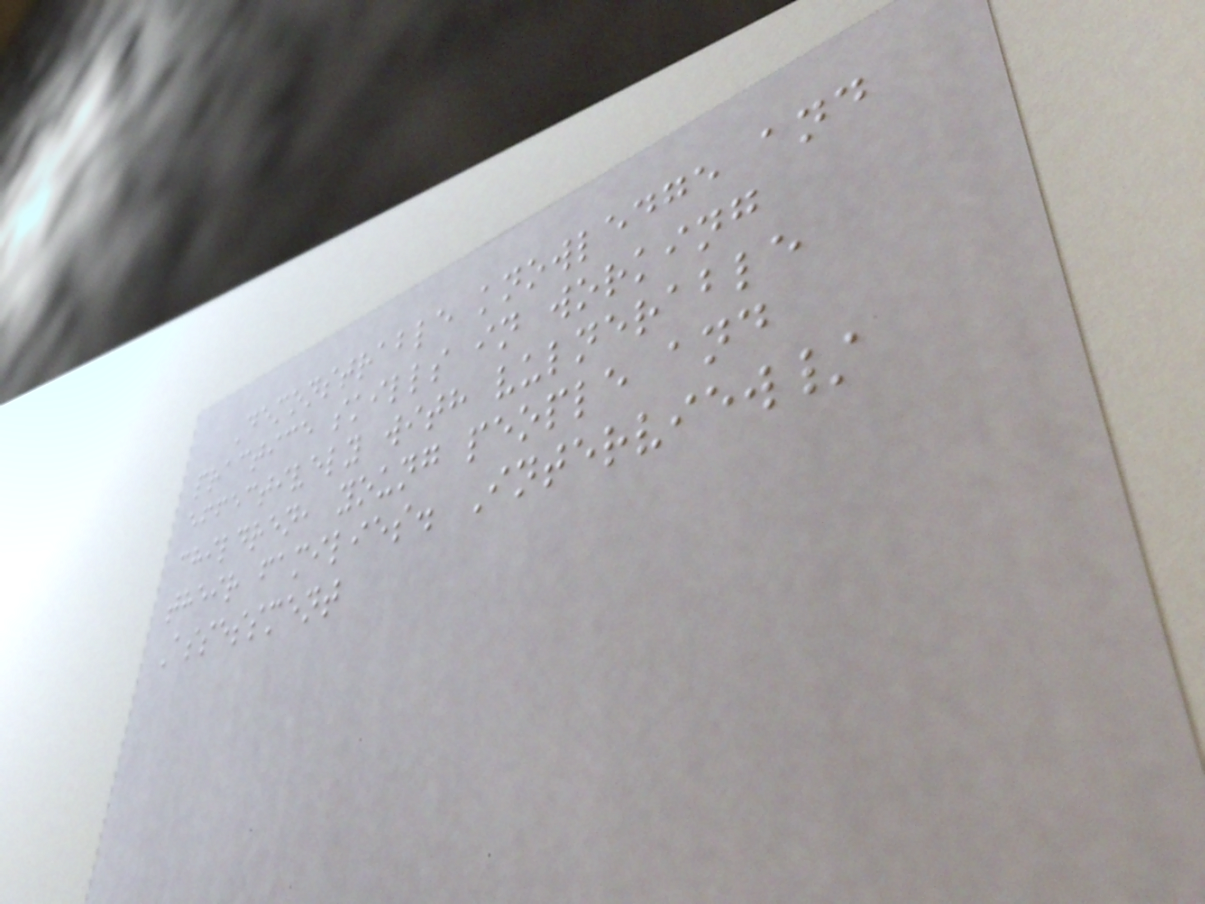Demonstrable knowledge and
practice skills in working
effectively with vulnerable
children, young people and
their families. Interview/
Assessment
